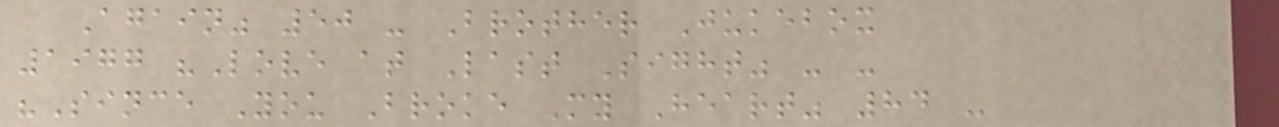Again" 50 - Brother Jukebox
1977 "Love at Last Sight" - -
"Since You Broke My Heart" 84 -
